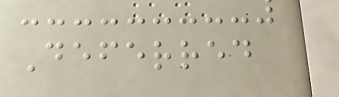Deferred
